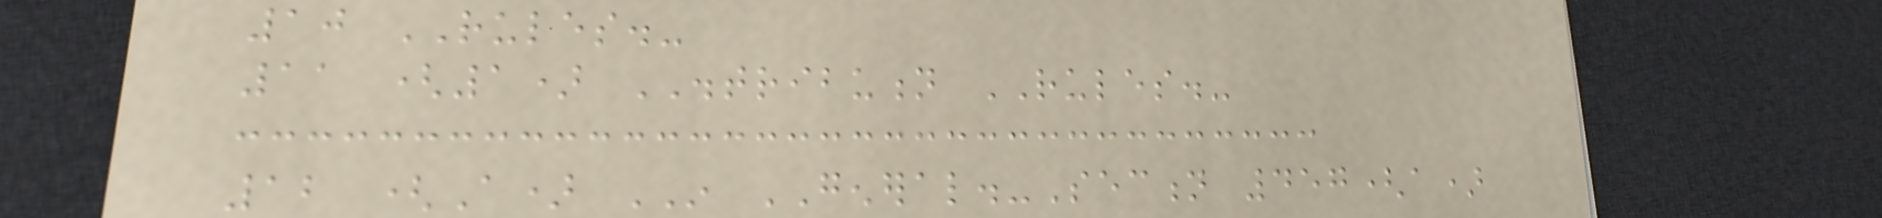10 RULES.-
11 (1) DISTRIBUTION RULES.-
12 (A) IN GENERAL.-Section 457(a)
